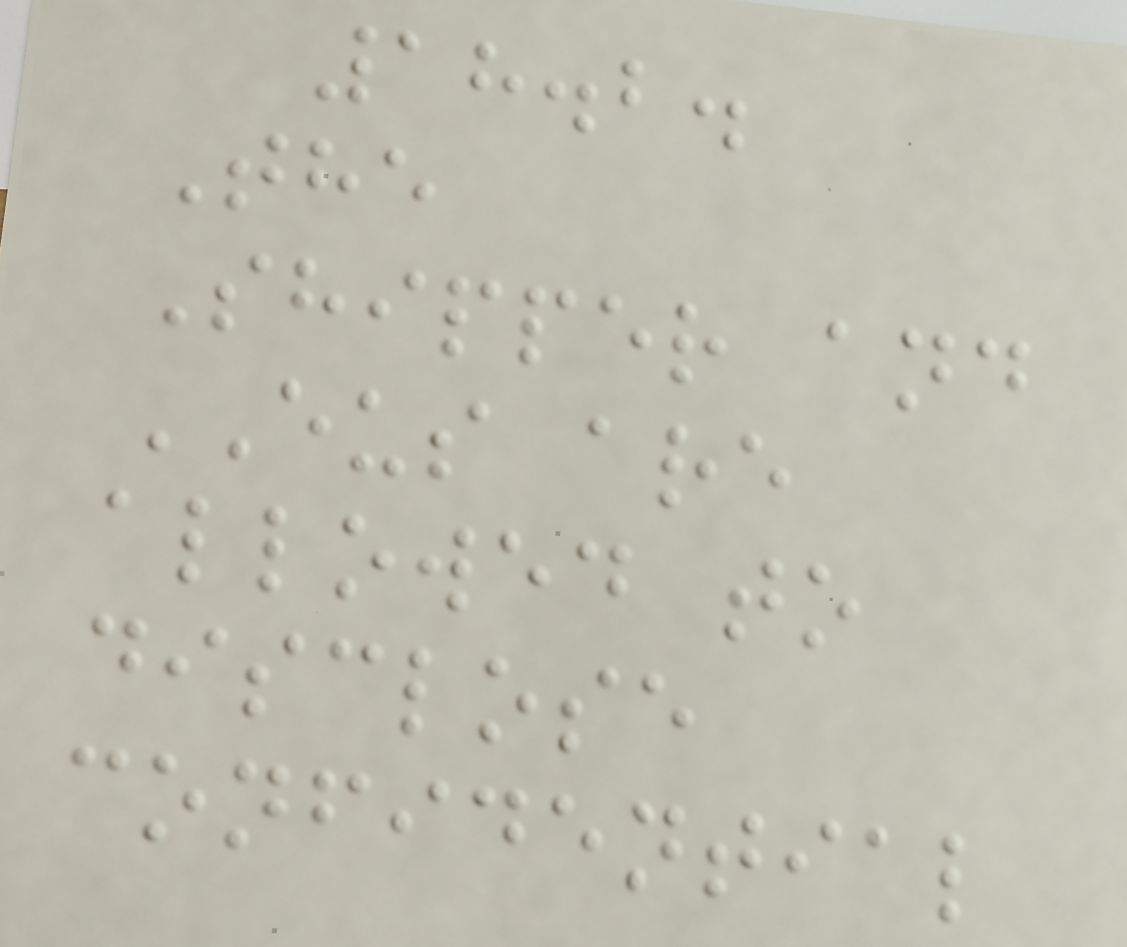18.2.
The
Shipper and
EUS are
allowed to
disclose
confidential
